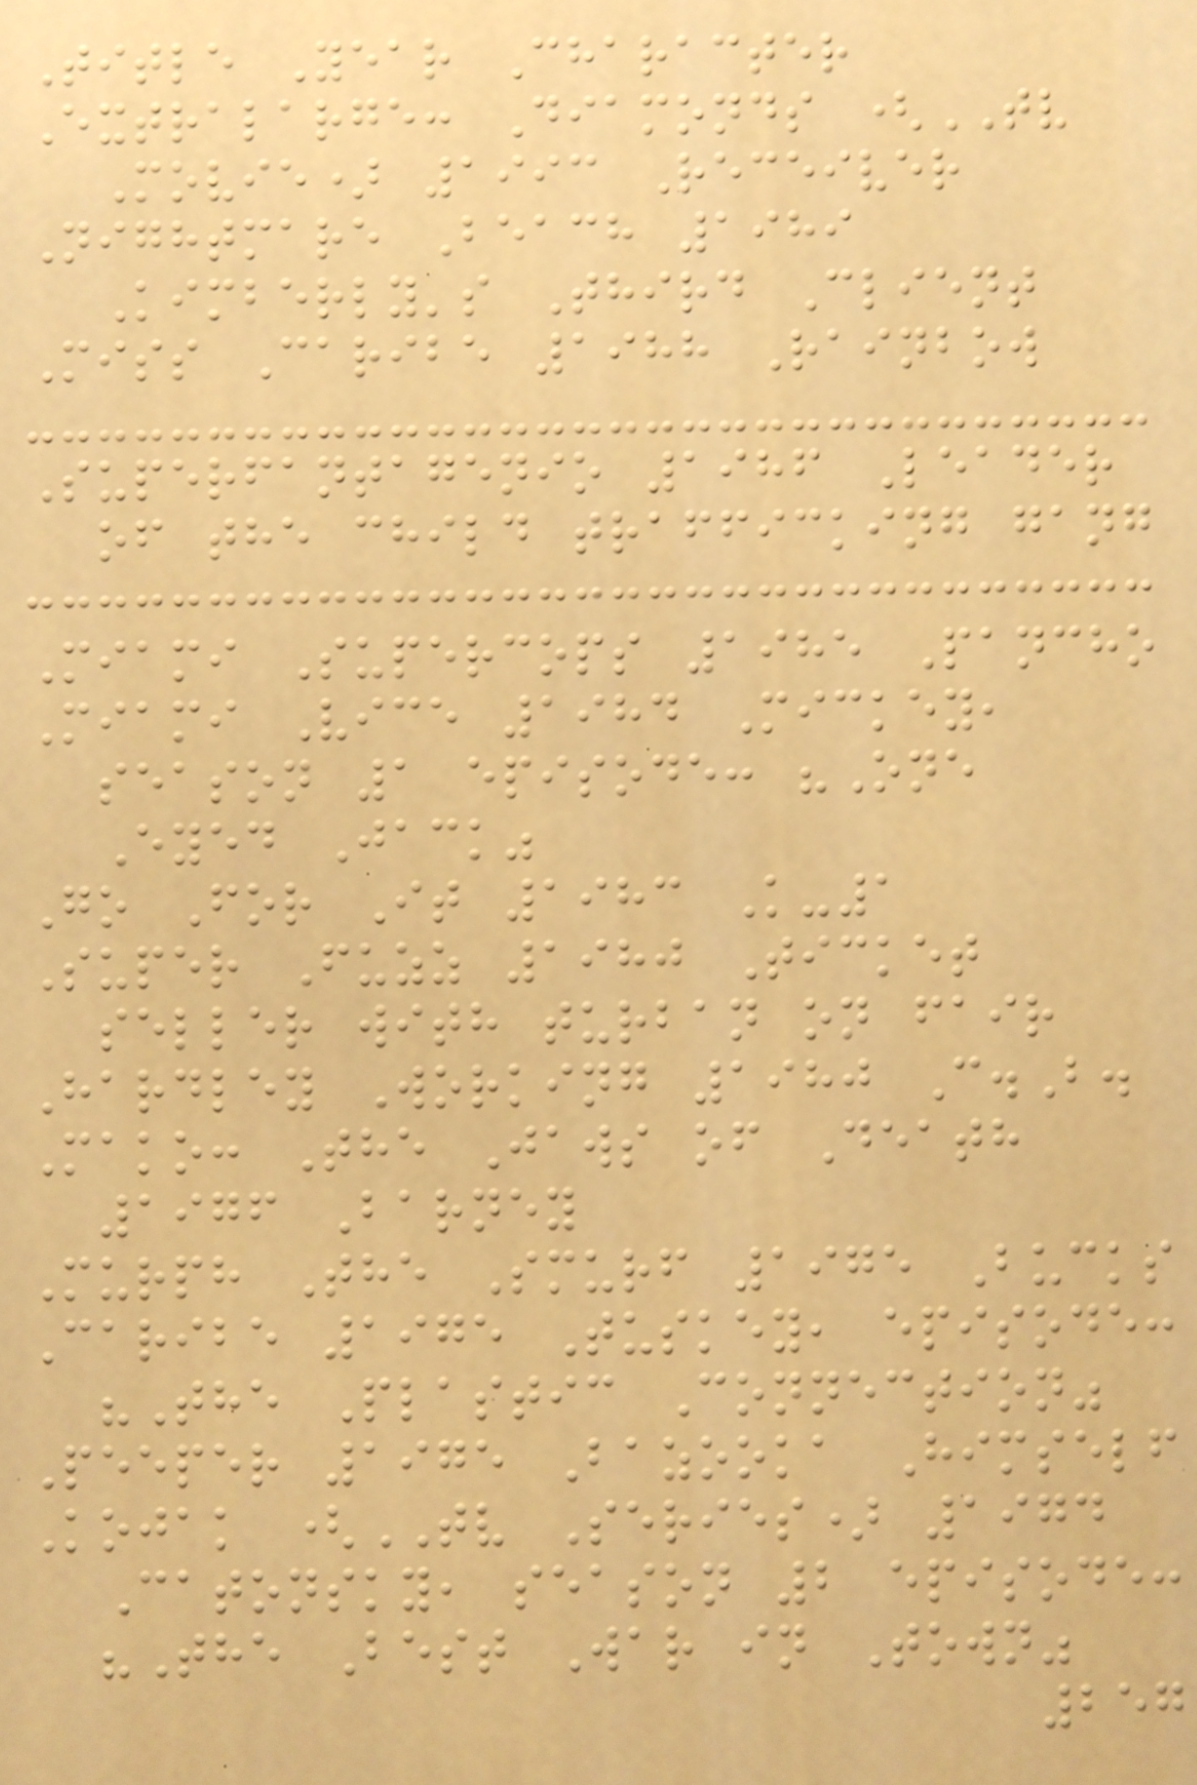Title Year Character
Extralarge: Diamonds (TV
Movie) 1993 Receiver
Nightmare Beach 1989
Kimberly's Third Client
Miss Caribe 1988 Rainbow
Superfantagenio 1986 Leader
of the child trafficking gang
Miami Supercops 1985 Pancho
Miami Vice 1984 Mickey,
season 1 episode: "One
Eyed Jack"
Go For It 1983 K-1
Super Fuzz 1980 Ticket
seller with turban on fair
Hardley Working 1980 C.B.
Mako: The Jaws of Death
1976 Barney
Murph The Smurf 1975 Bucks
Caribe 1975 Tuskey, episode:
"The Plastic Connection"
Peeper 1975 Bazooka Himself
Kojak (TV Series) 1974
Catonsky, season 2 episode:
"The Best War in Town"
257
